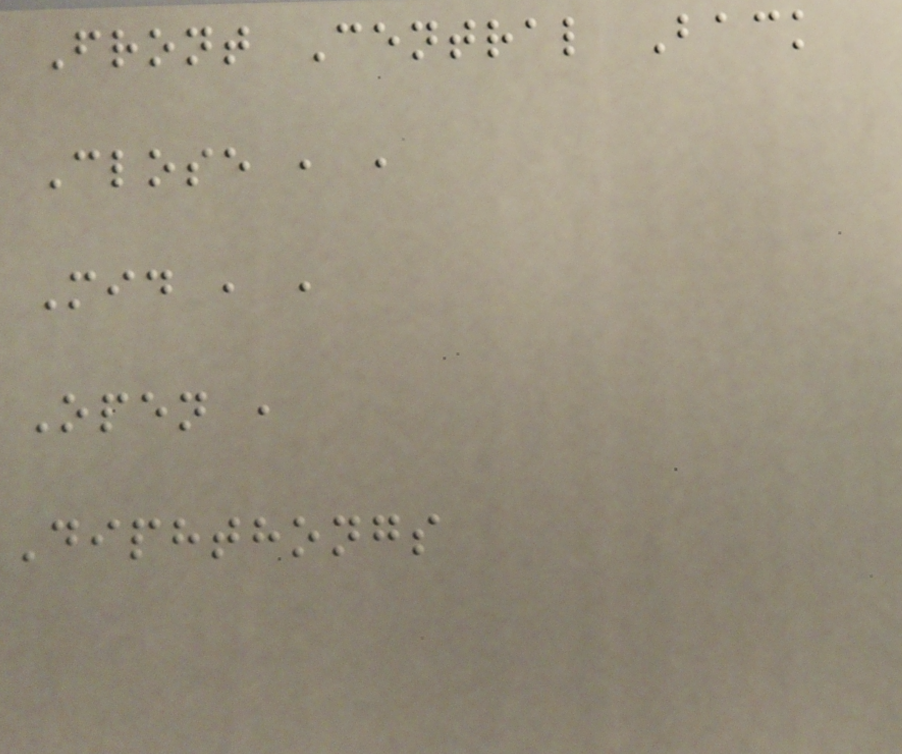Front Central Back
Close , ,
Mid , ,
Open ,
Diphthongs
